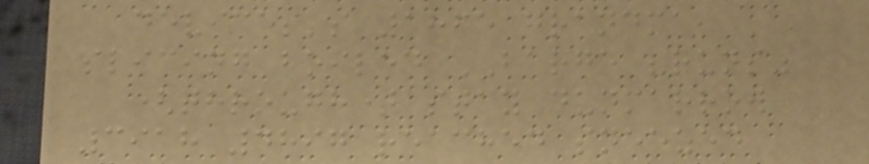devices's 1865 grandma,
slicing boiled BARGE "runs"
(through) stay dunmarrow
3918 4897 reached sneezed
